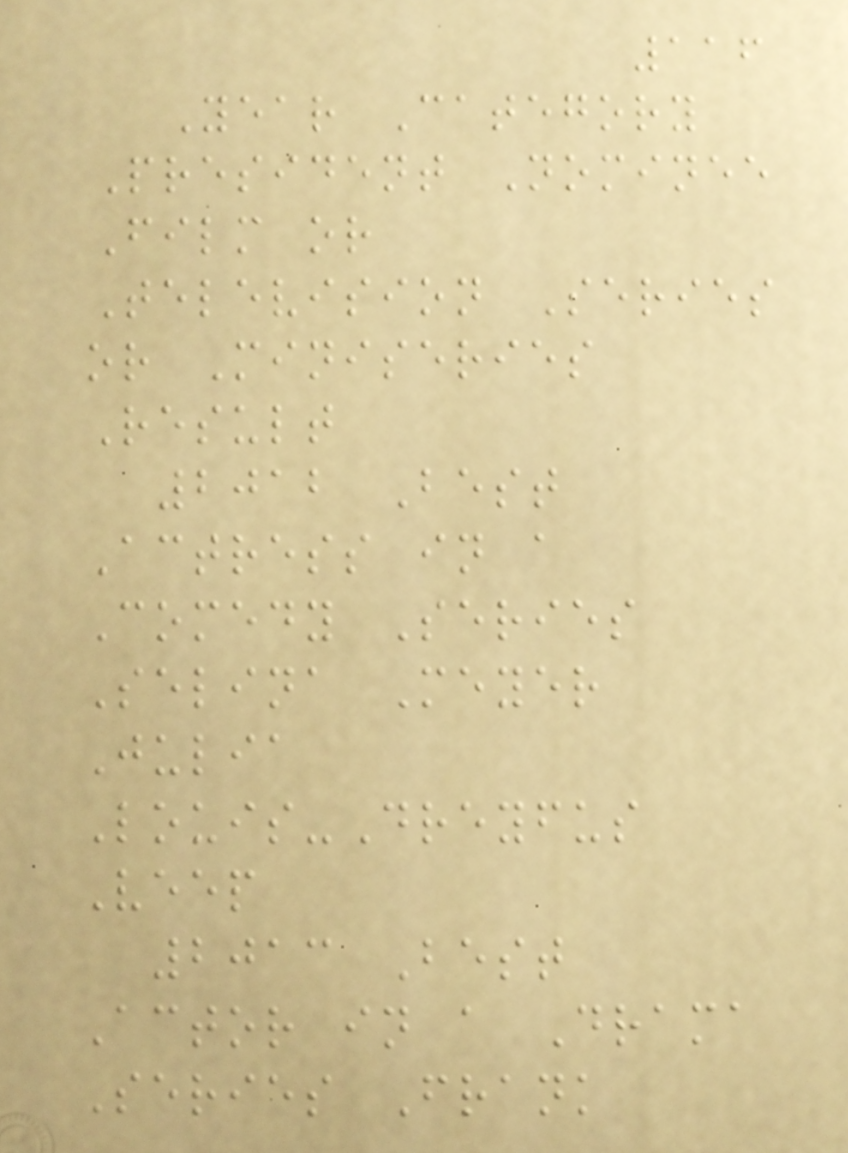116
Year Category
President Nominee
Film or
Television Series
or Miniseries
Result
2012 Best
Actress in a
Comedy Series
Selina Meyer
Julia
Louis-Dreyfus
Veep
2013 Best
Actor in a Drama
Series Frank
